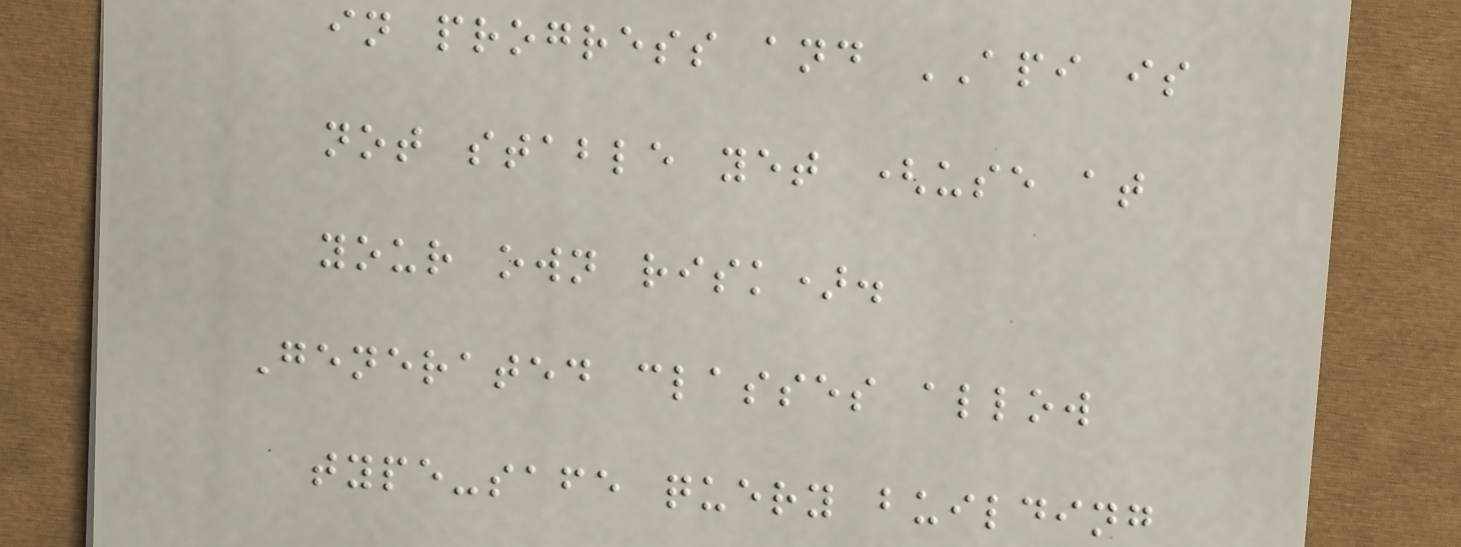in progress and API is
not stable yet (use at
your own risk).
Generated classes allow
type-safe query building
